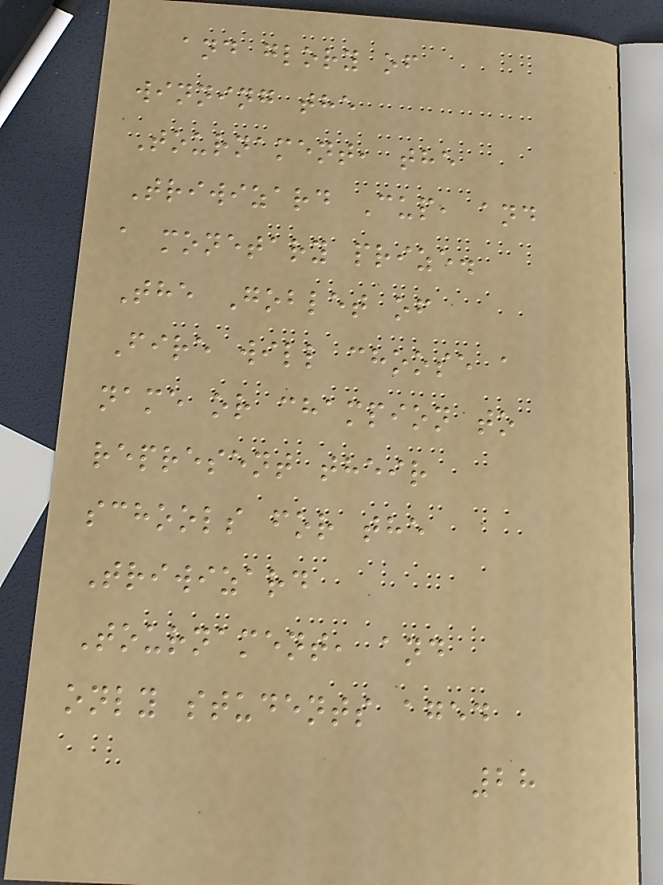and glory of
winning the
Tournament, the
Triwizard Cup, and
a monetary prize.
The Goblet of
Fire will choose a
name or champion to
represent their
schools for the
Triwizard
Tournament, and
only students aged
28
